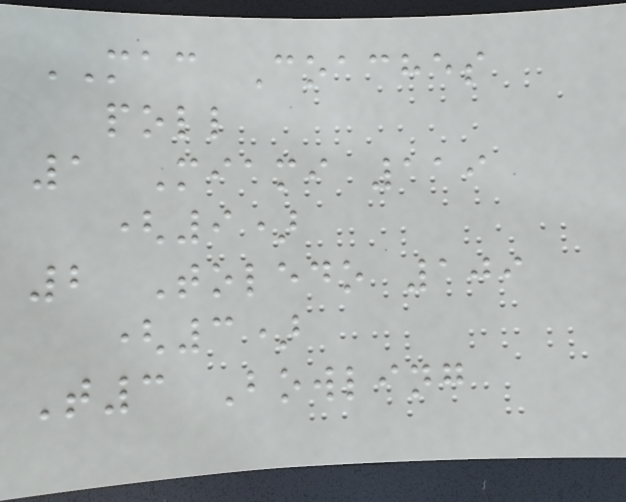MAC Coaches
poll
1 Miami 119
(9)
2 Toledo 109
(3)
T3 Bowling
